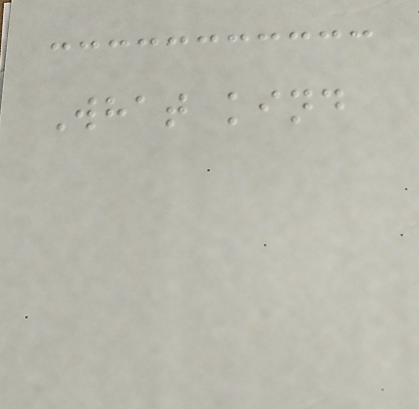What kind
